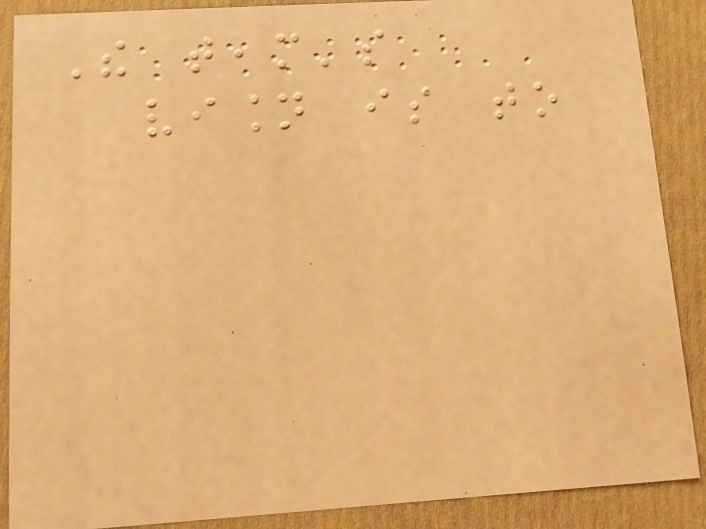The team's
vision is to
